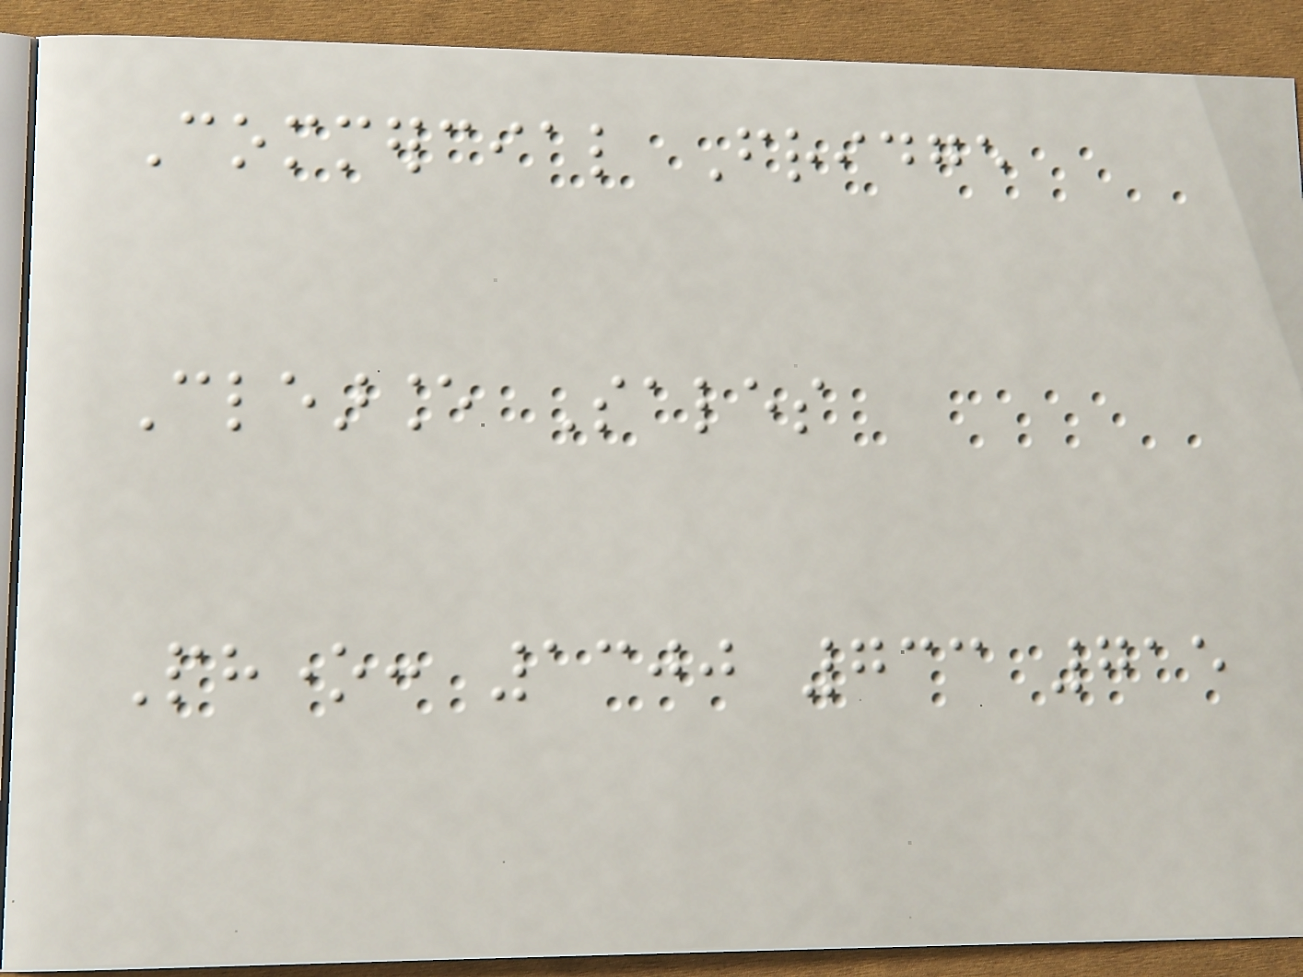Commercial Fridge
Clearance Sales
Phone: 1300 733 715
